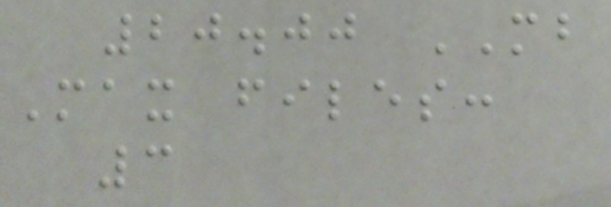20.00 MB
Max files:
3
